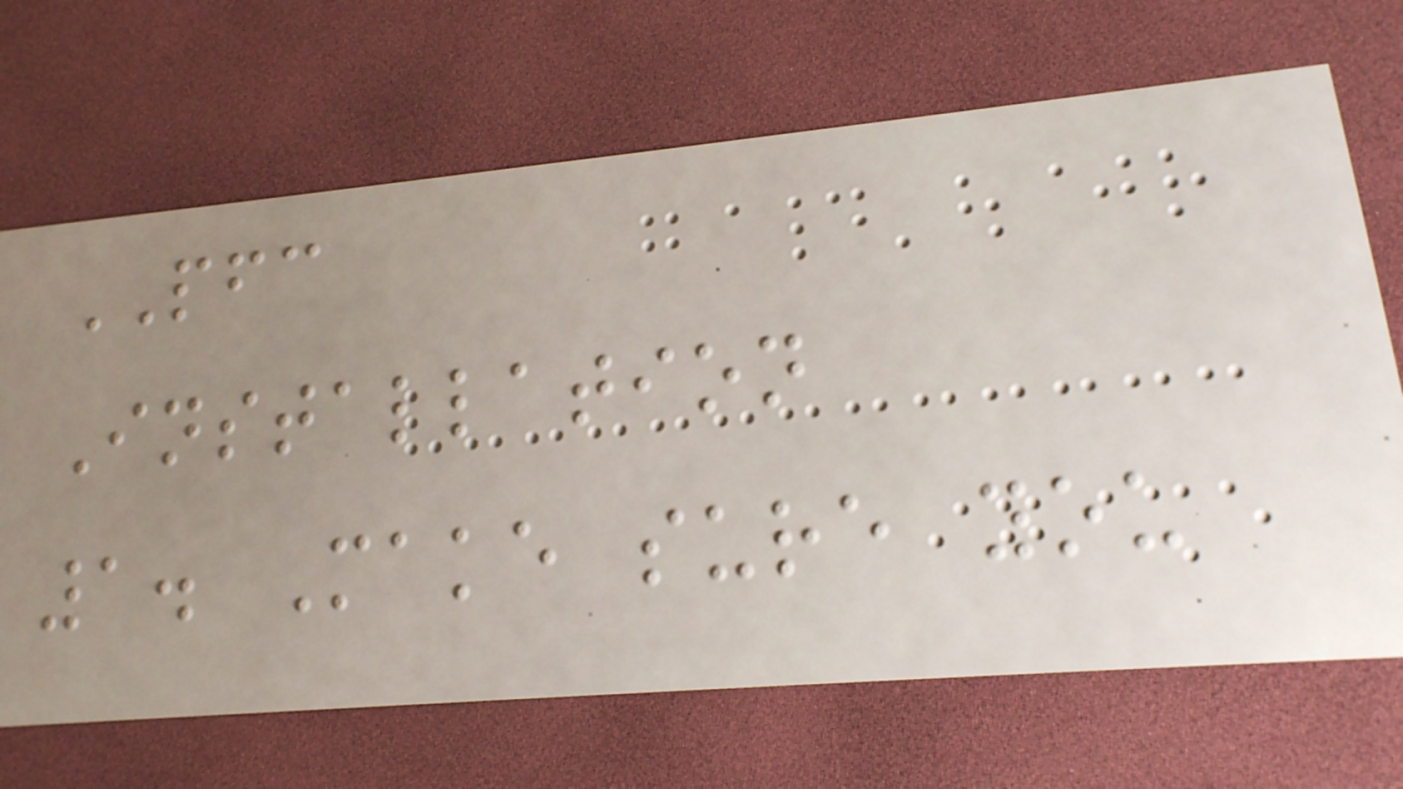PFC
Installation
1. Make sure you
